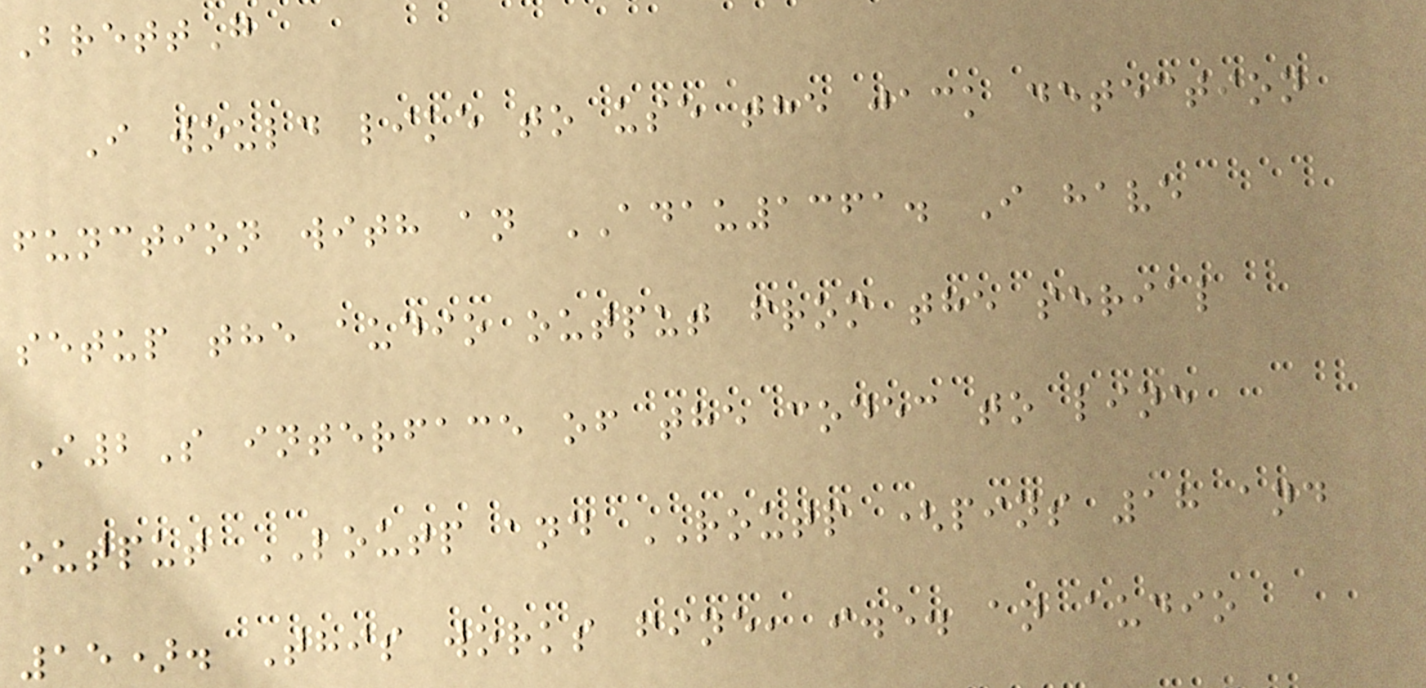BrettG
I would like to use the jack detection
function with an ADAU1361. I have
setup the audio output from the serial
I2S interface of the codec to line
output LOUTP and ROUTP (pins 18 and
15). This works fine, i.e. an audio
